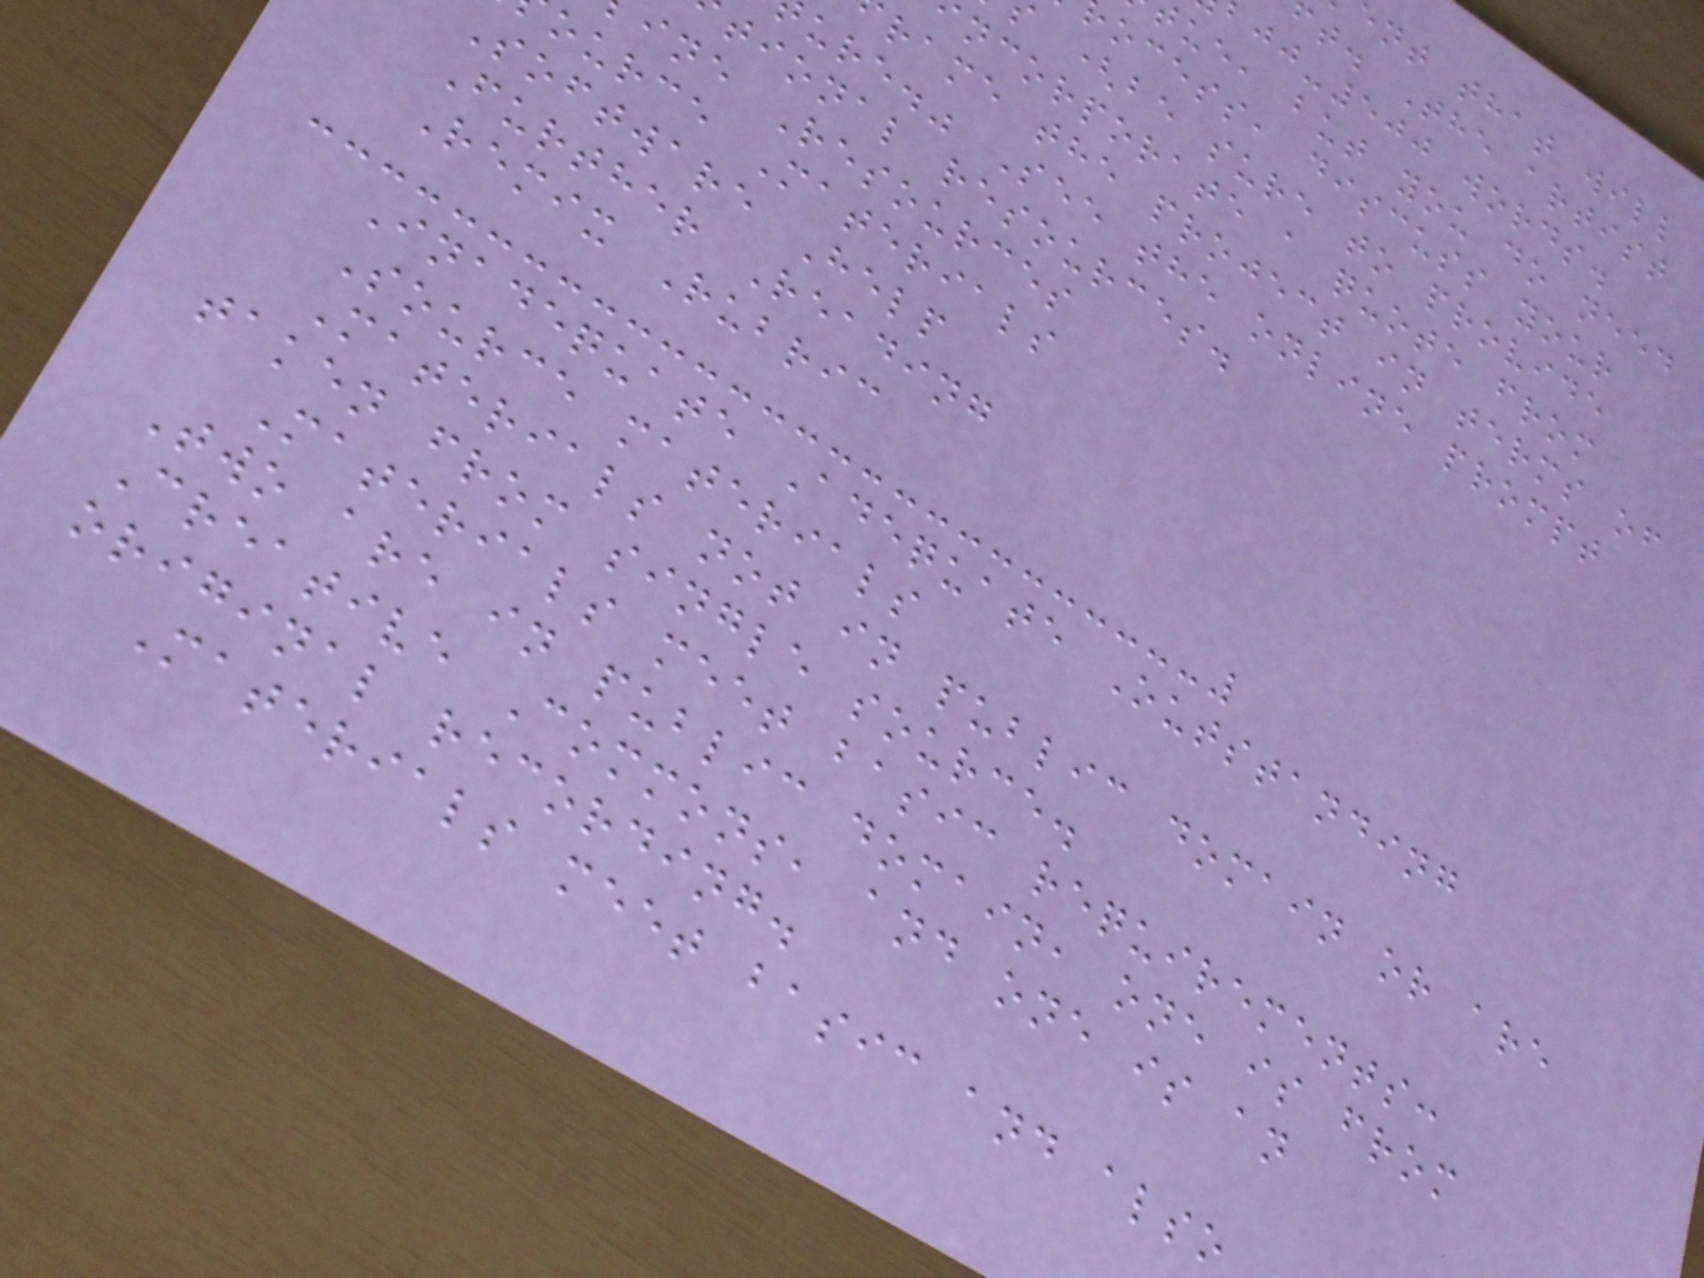ent that will
ft. The artist
-500 words.
ue, but you do need
ocess, discuss your
(be sure to provide
ncorporate a quote from
rame the project in terms of
ure." See the online prompt
tional resources.
ine Resources
ource Materials
Software Help
Further Reading
Remix Rubric
Inadequate Adequate Outstanding
Source materials
Materials not in public domain or are
taken from single source.
Materials meet basic requirements:
Two are in public domain, one is from
Creative Commons, and one is an
original recording.
Materials meet basic and also
